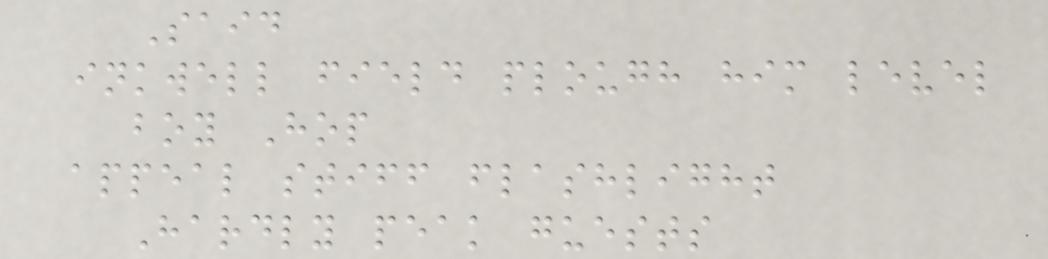Said
inkwell field plough him level
boy Hop
appeal stiff flashlight
Hardly peak guests
